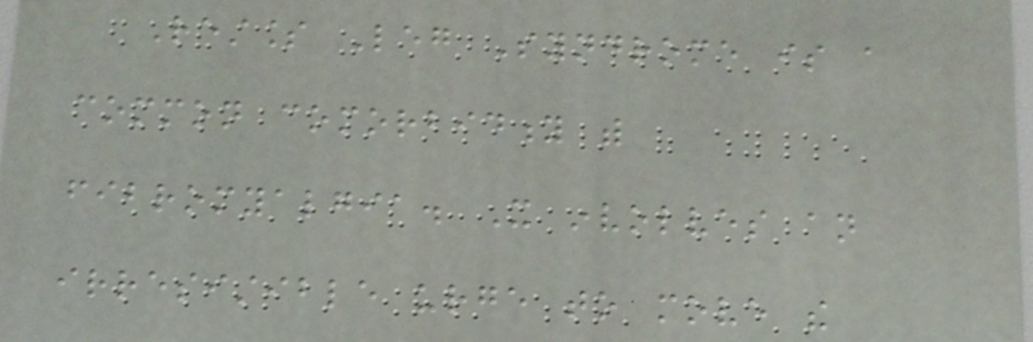Restless Leg Syndrome is a
common comorbidity with
fibromyalgia. It involves an
irresistible urge to move the
